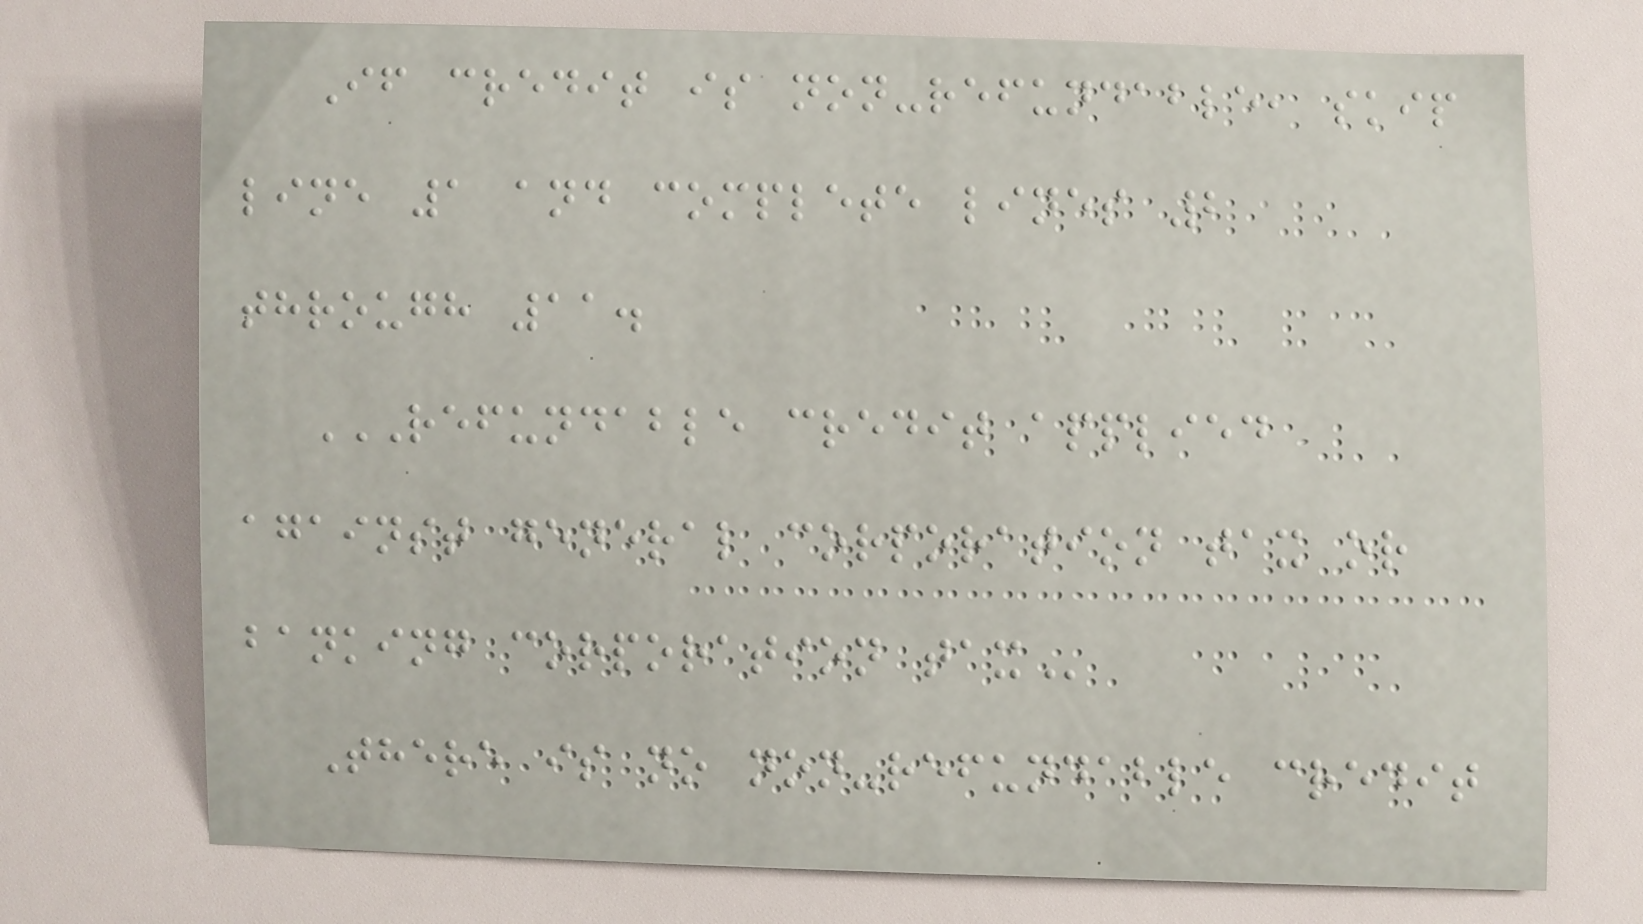If credit is non-refundable, skip
line 1 and complete lines 2
through 11.
REFUNDABLE CREDIT APPLIED
AGAINST GENERAL CORPORATION TAX OR
BANKING CORPORATION TAX
There is no non-refundable credit
